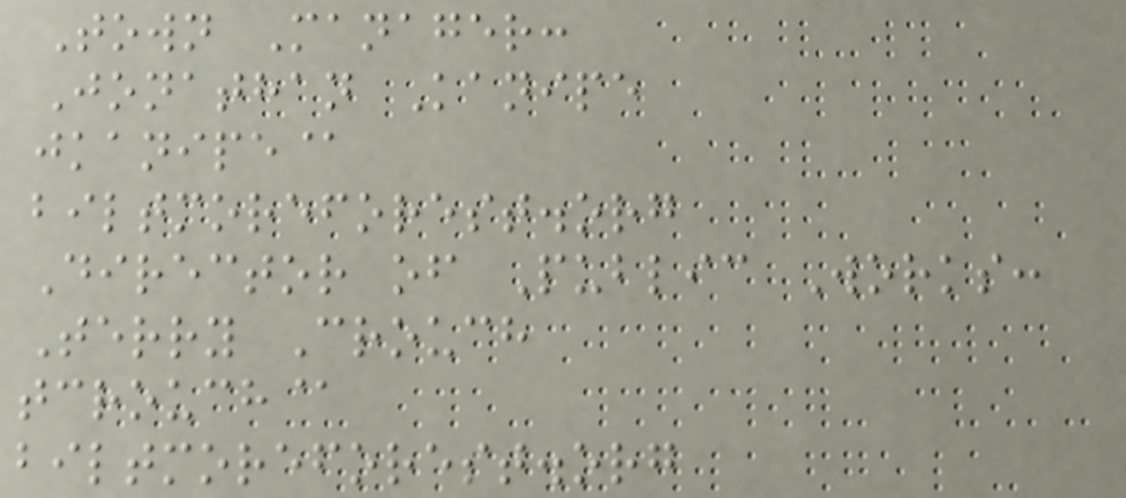Town Manager:
Jonathan Kanipe
jkanipe@
biltmoreforest.org
Director of Public Works:
Terry Crouch
tcrouch@
biltmoreforest.org
